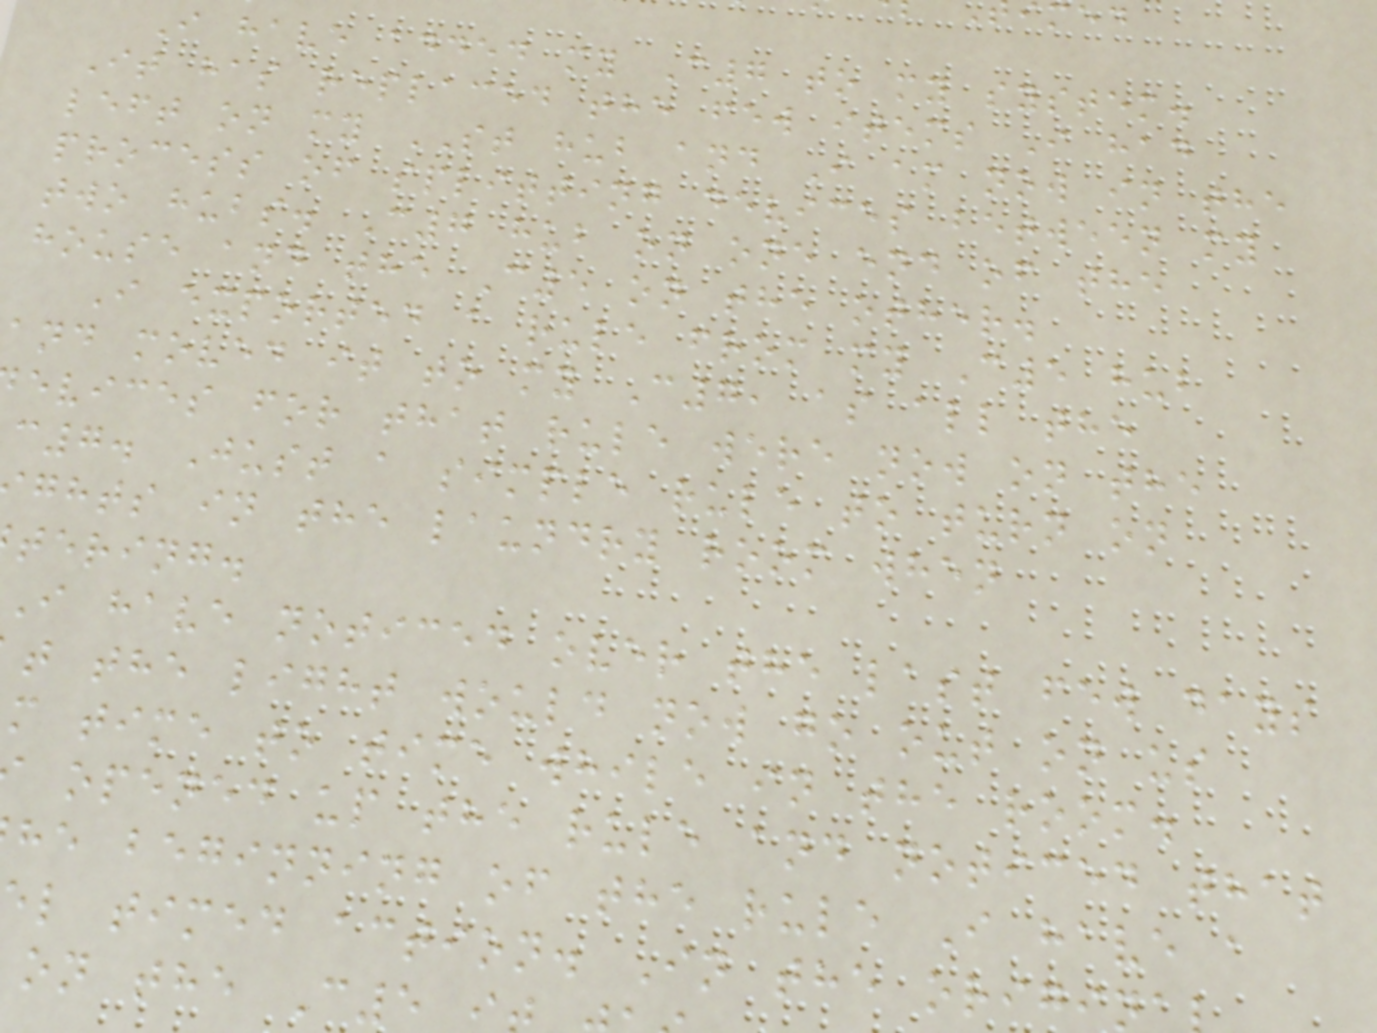I have added my C7 to my system.
It has replaced the few items I had
left on my ST hub and I am now in the
process of splitting devices between my
two hubs. C7 hub on one end of the
house and the C5 on the other.
I exported a rule from my C5 hub
and moved it to my C7, as all the
evices for that rule were now on the
c7. Just a simple rule to turn on
ghts in the laundry room when
tering.
I have noticed over the last few days
t the light would now go out on us
m time to time while in the room.
opened up the rule and noticed that
he beginning of the rule I have a
l timed action. In the origi
on the C5
